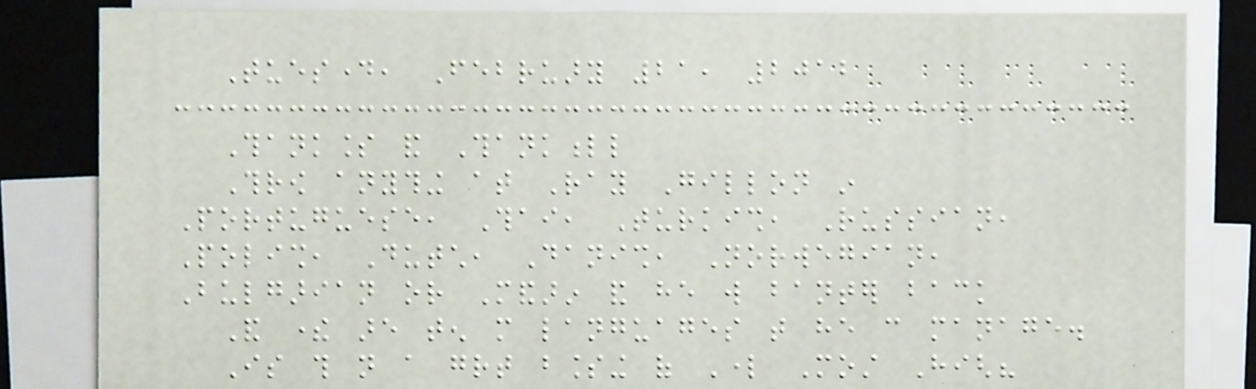Tuesday, February 21, 2012
Thankless and Thankfull
Throw anything at Ray Gillon in
Portuguese, Thai, Turkish, Russian,
Polish, Dutch, Danish, Norwegian,
Bulgarian or Mandarin and he will banter back
And there are ten more languages that he can manage.
Is this not a great blessing of Lord Most High?
